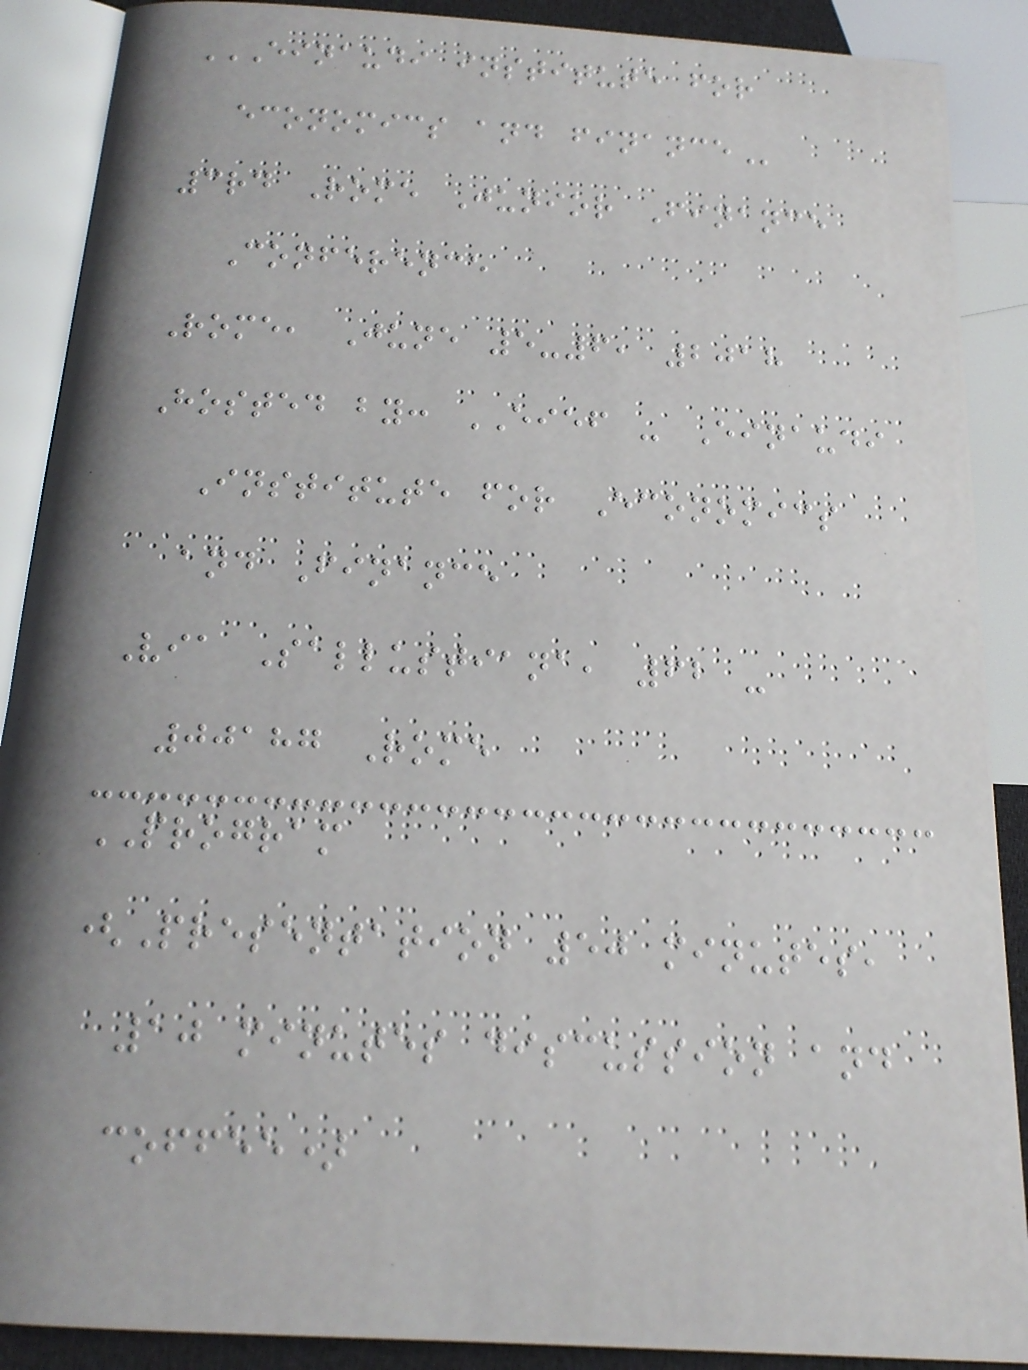EINAUDI INSTITUTE FOR
ECONOMICS AND FINANCE
3rd Rome Junior Finance
Conference
Rome, June 5-6, 2018
Hosted by: EIEF - Einaudi
Institute for Economics
and Finance
Via Sallustiana, 62 -
00187 Rome
PROGRAM
(Presentation 50 minutes,
10 minutes discussion and
coffee)
